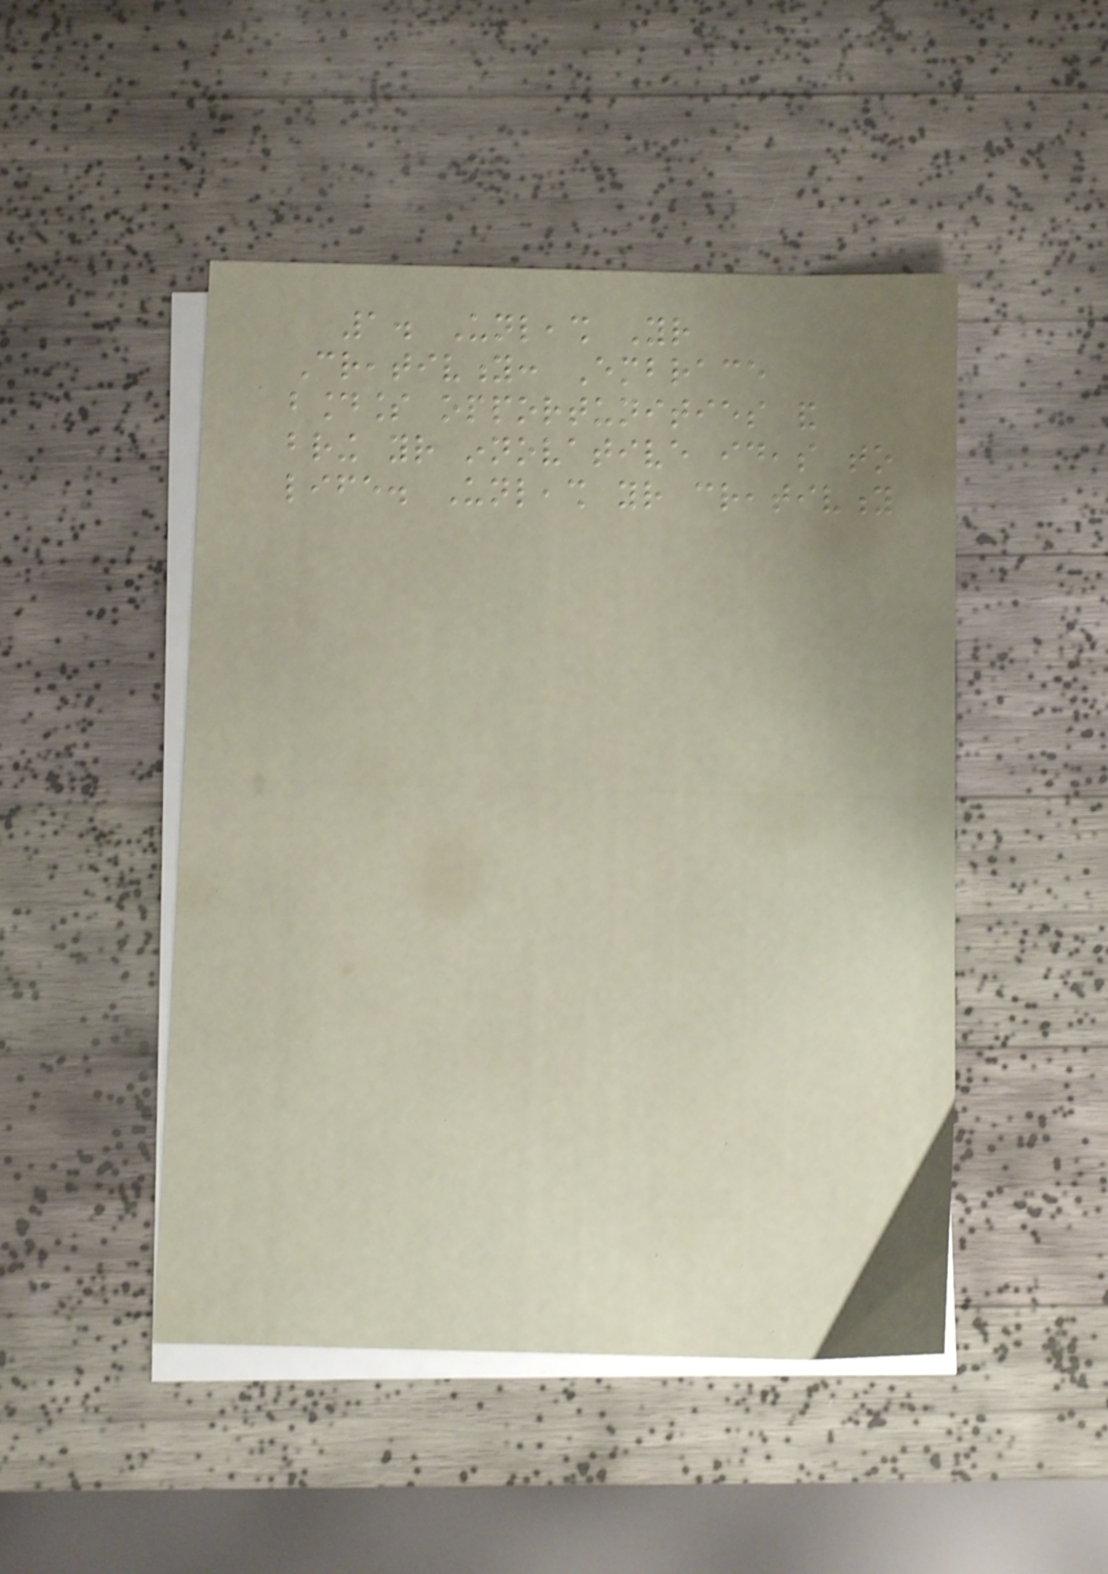1. Unleash Your
Creativity: Embrace
boundless opportunities and
bring your innovative ideas to
life. Unleash your creativity
